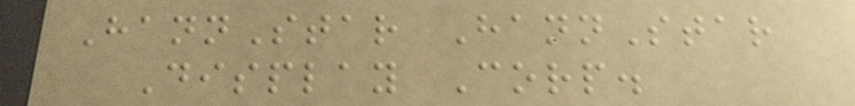HannStar HannStar
Display Corp.
